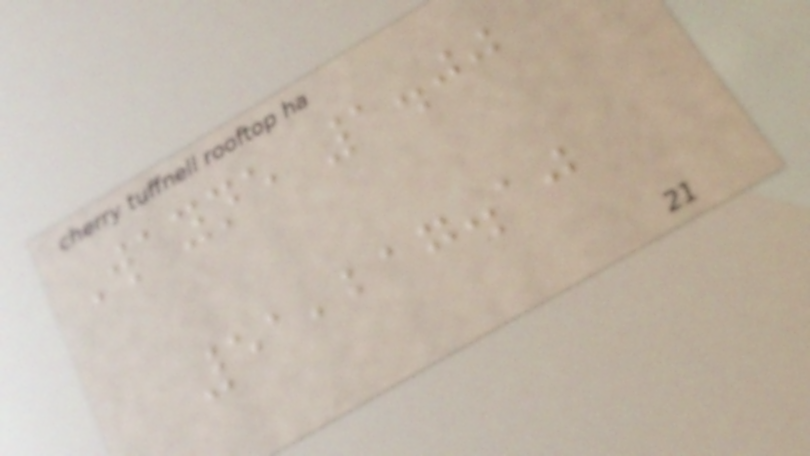Wayne 1.00
51,217.10
